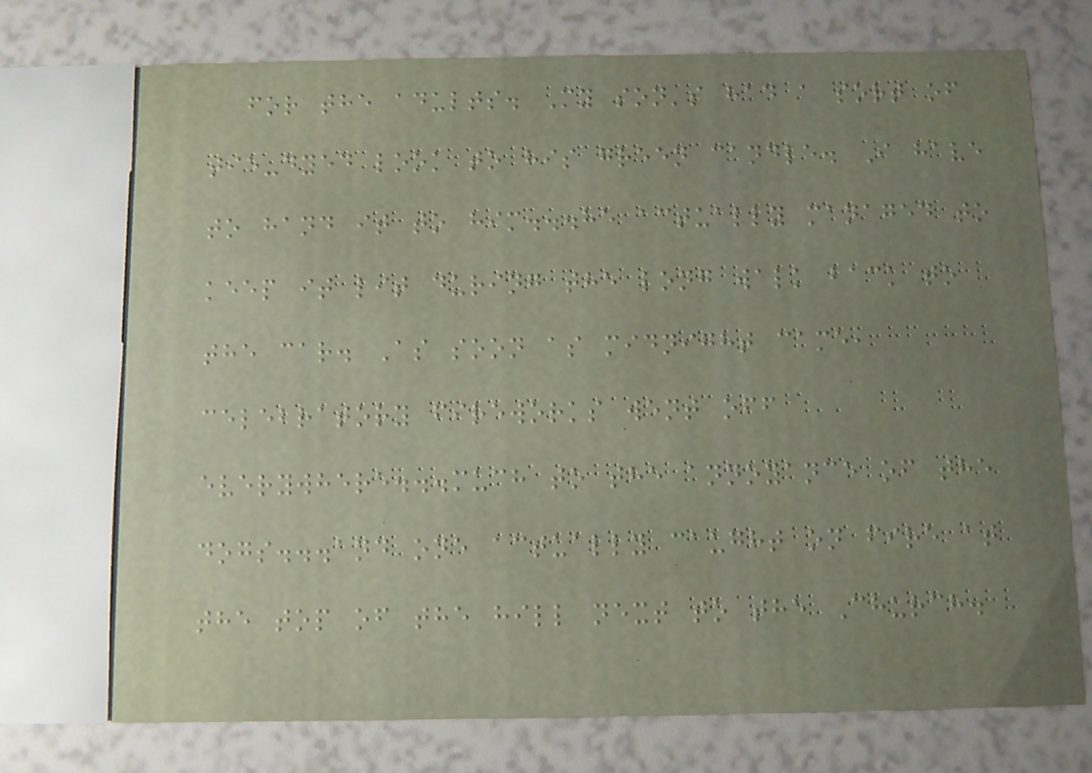for the adults. My son's had a sort of
tie-dyed look to his green candle. I have
to hand it to him...he actually managed to
keep it lit during the long walk back to
the car. As soon as midnight came,
celebratory fireworks went off
everywhere...much to the annoyance of the
dogs...and one actually caught on fire at
the top of the hill next to the Church.
